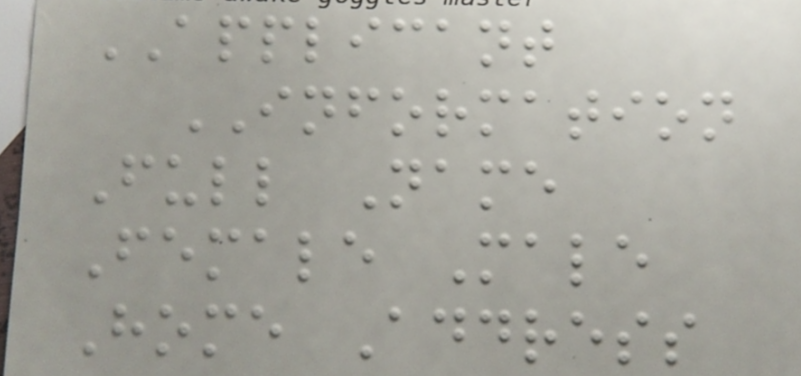APPLICANT
INFORMATION
Full Name
Female Male
Home Address
